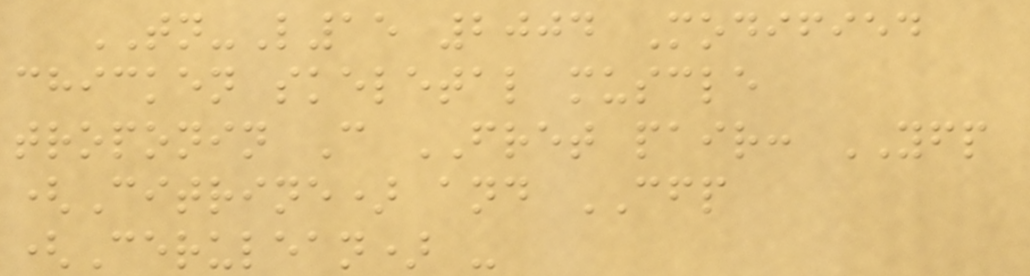TN-L15 2004 Modified
chicken skeletal muscle
troponin C FRET pair: YFP
(Citrine) and CFP
(Cerulean) -
